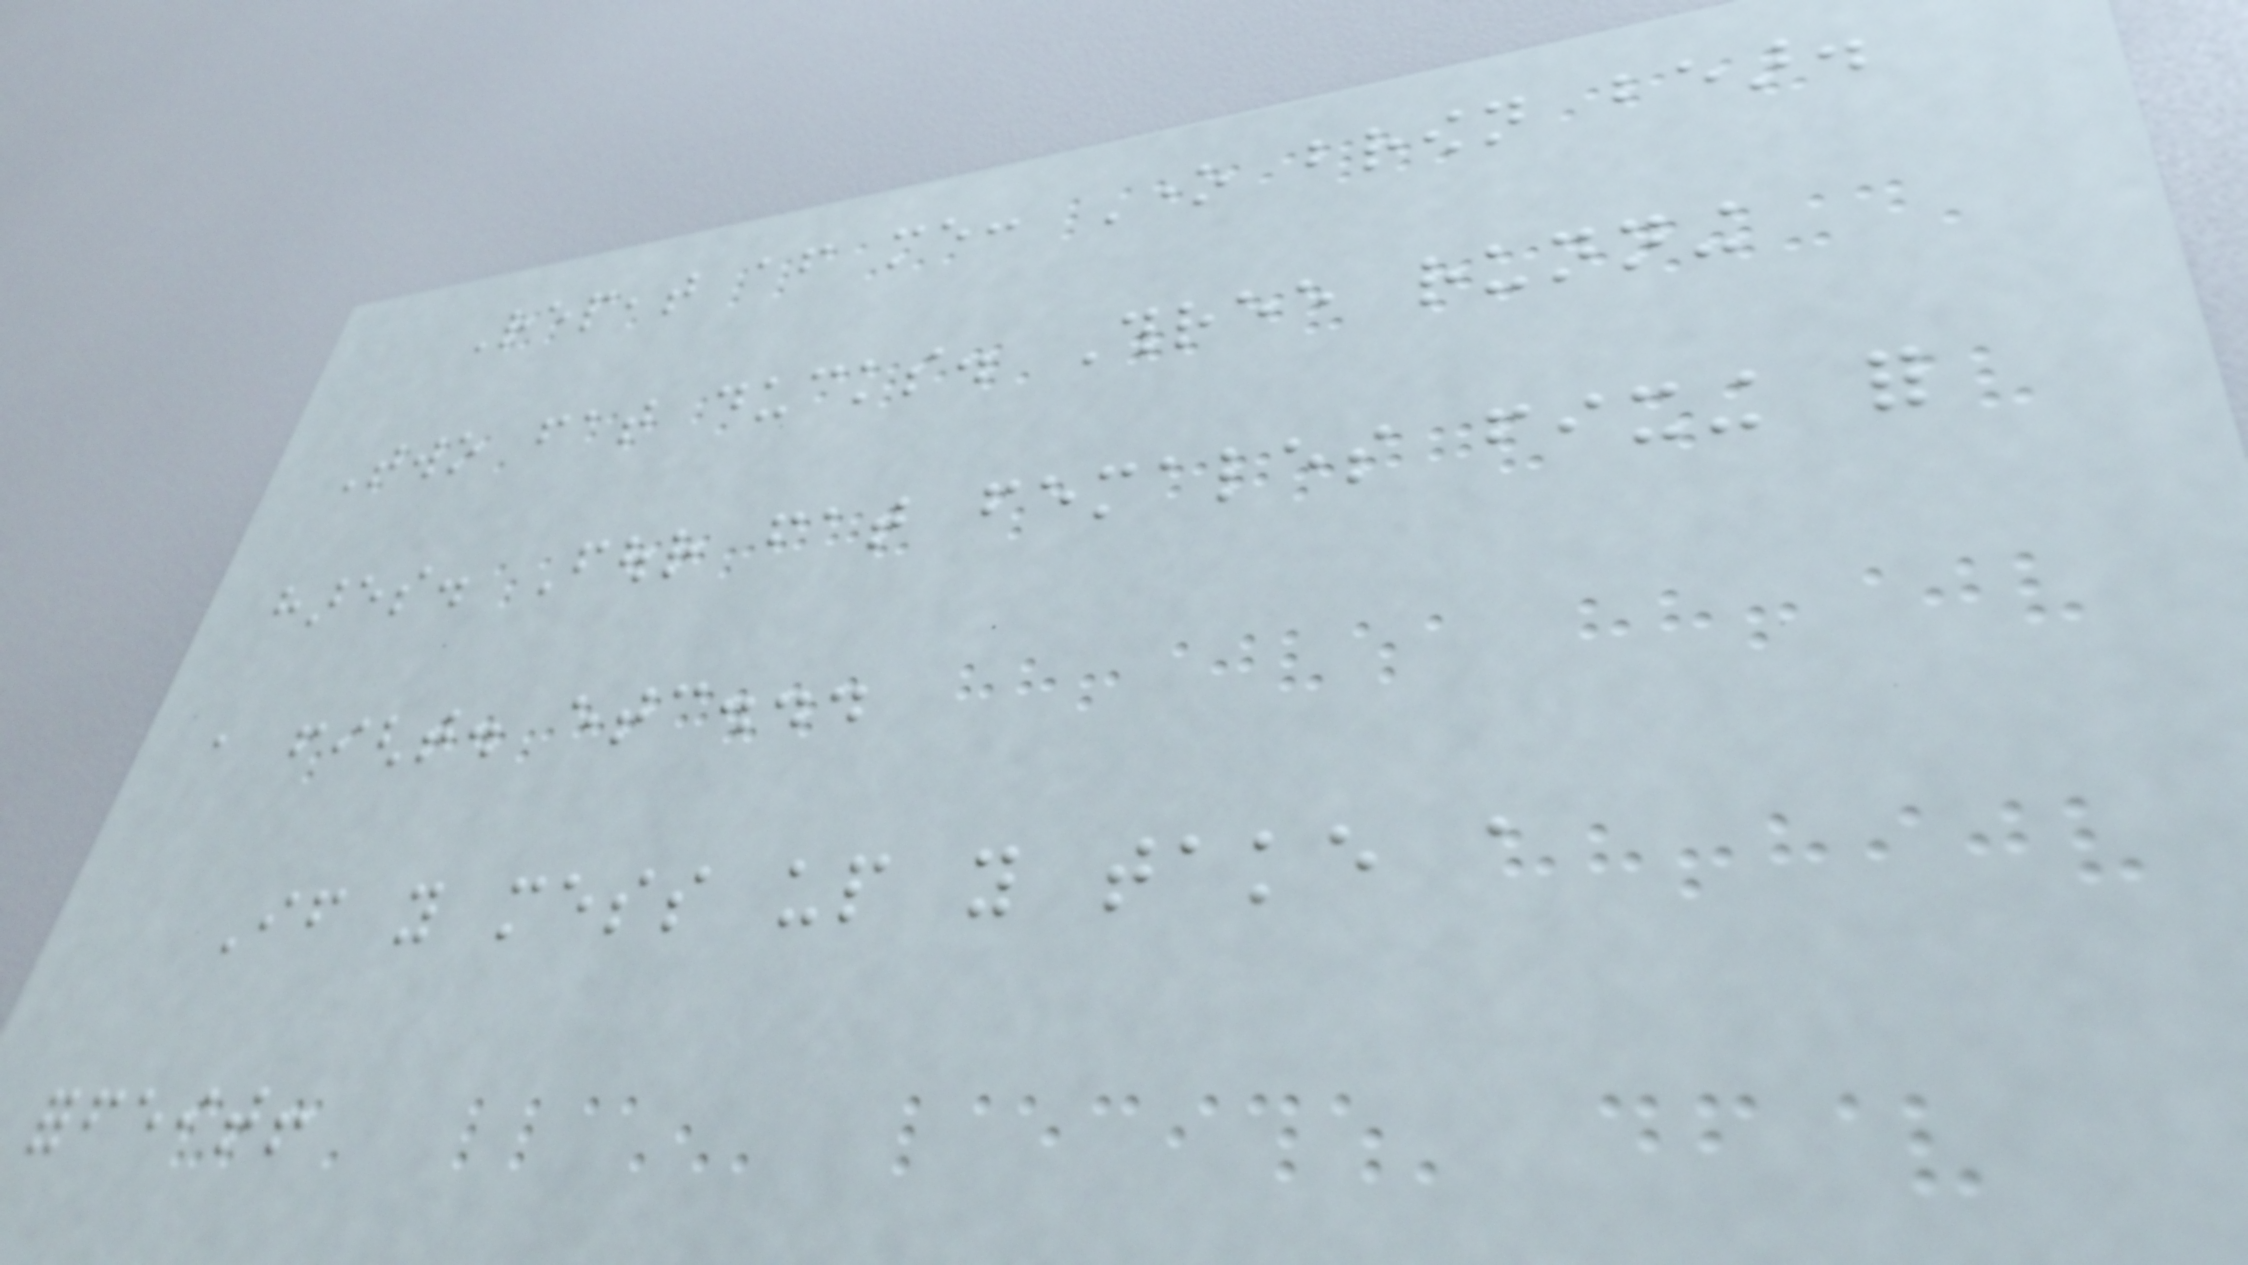Repeat after me: One brown bear.
Two fat ducks. Three running
hares. Four fat females fixing for
a fight. etc...
If you mess up you take a
forfeit!
